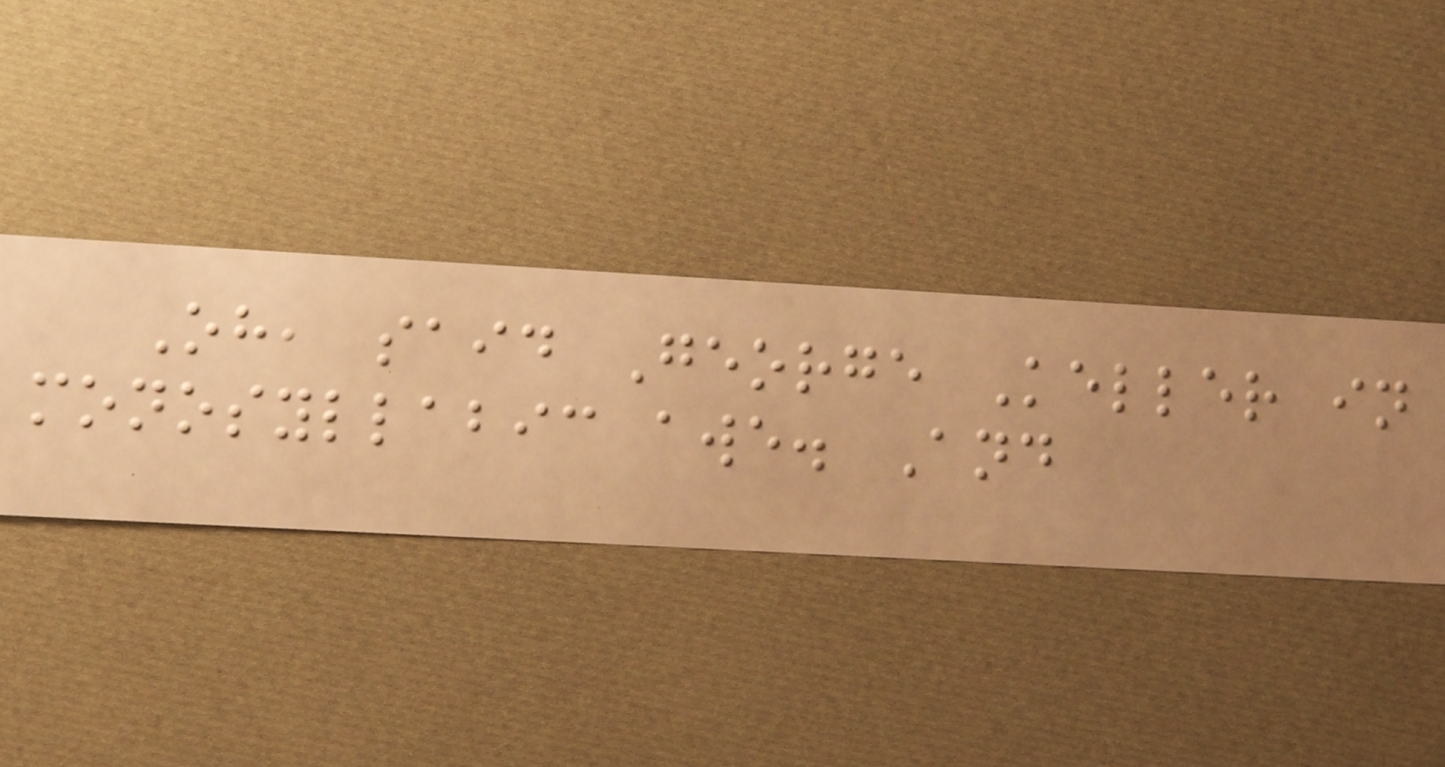Oh, said George Keller in
monosyllabic awe. And
